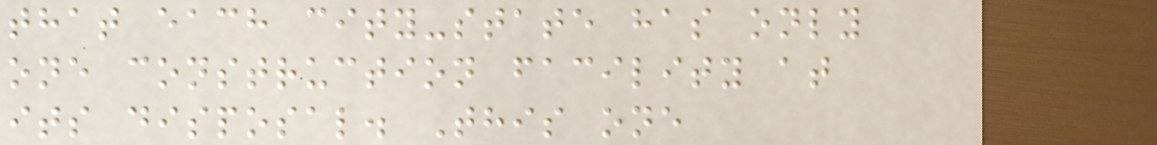that each city-state has only
one construction facility at
its disposal. This one
